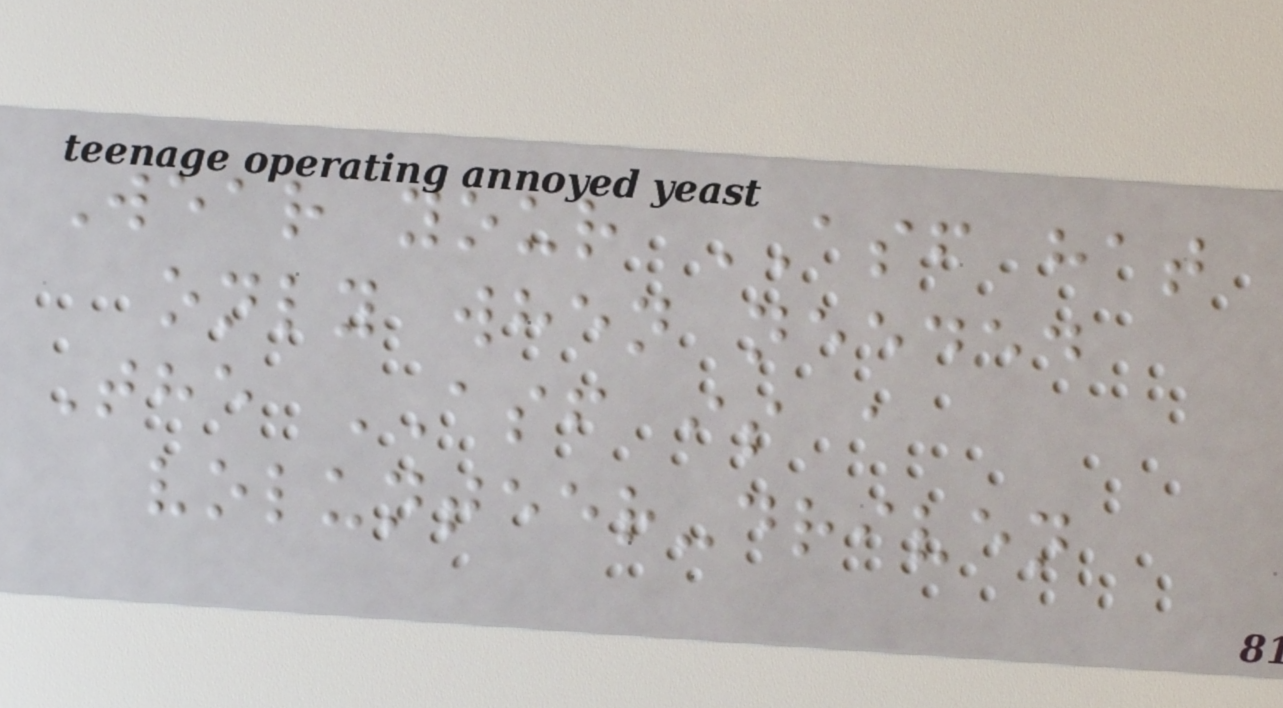Wear your ASF hat
only when needed
The ASF is a
volunteer-driven
